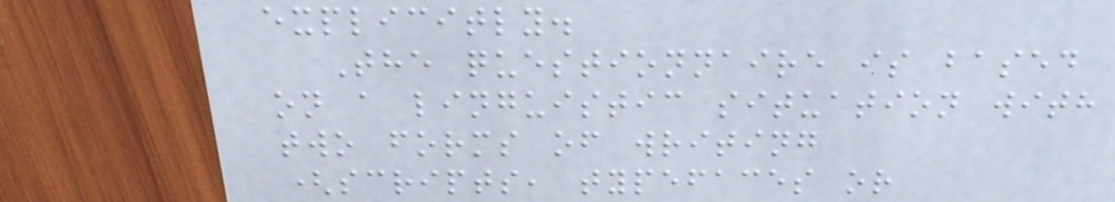explicitly.
The questionnaire is based
on a linguistic situation with
two forms of writing
(scripts, typefaces or
